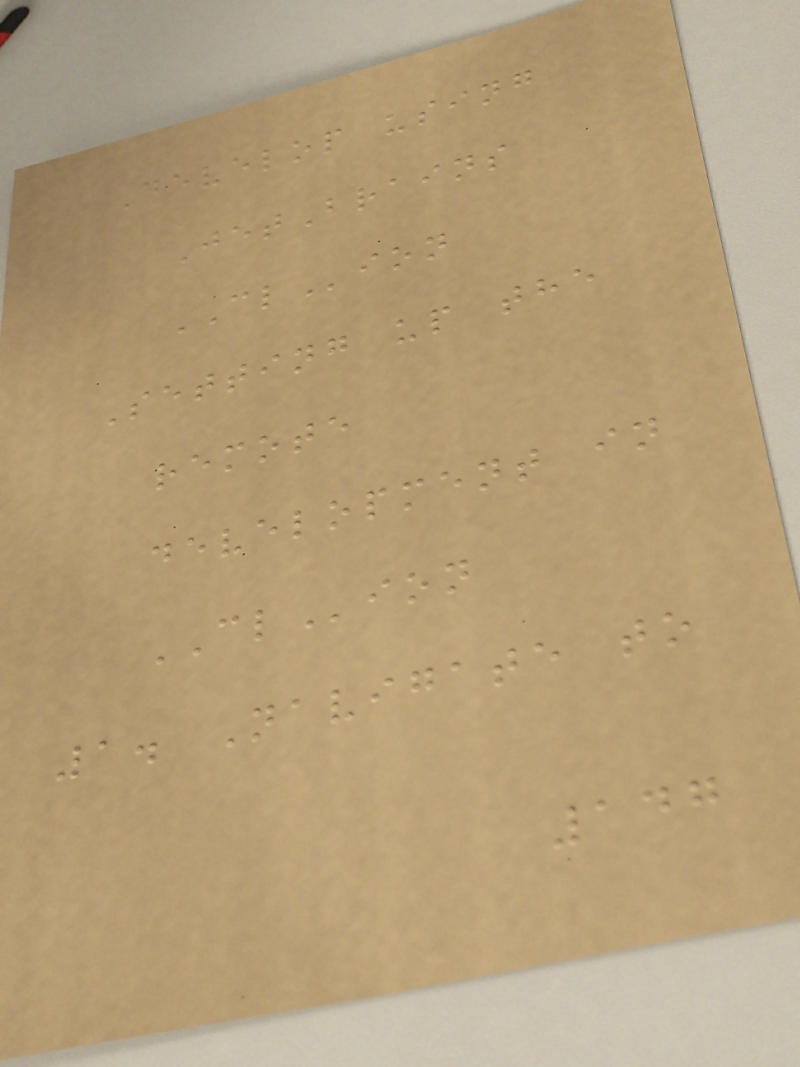Develop using
JetBrains
CLion
Setting up the
remote
development in
CLion
1. Navigate to
147
